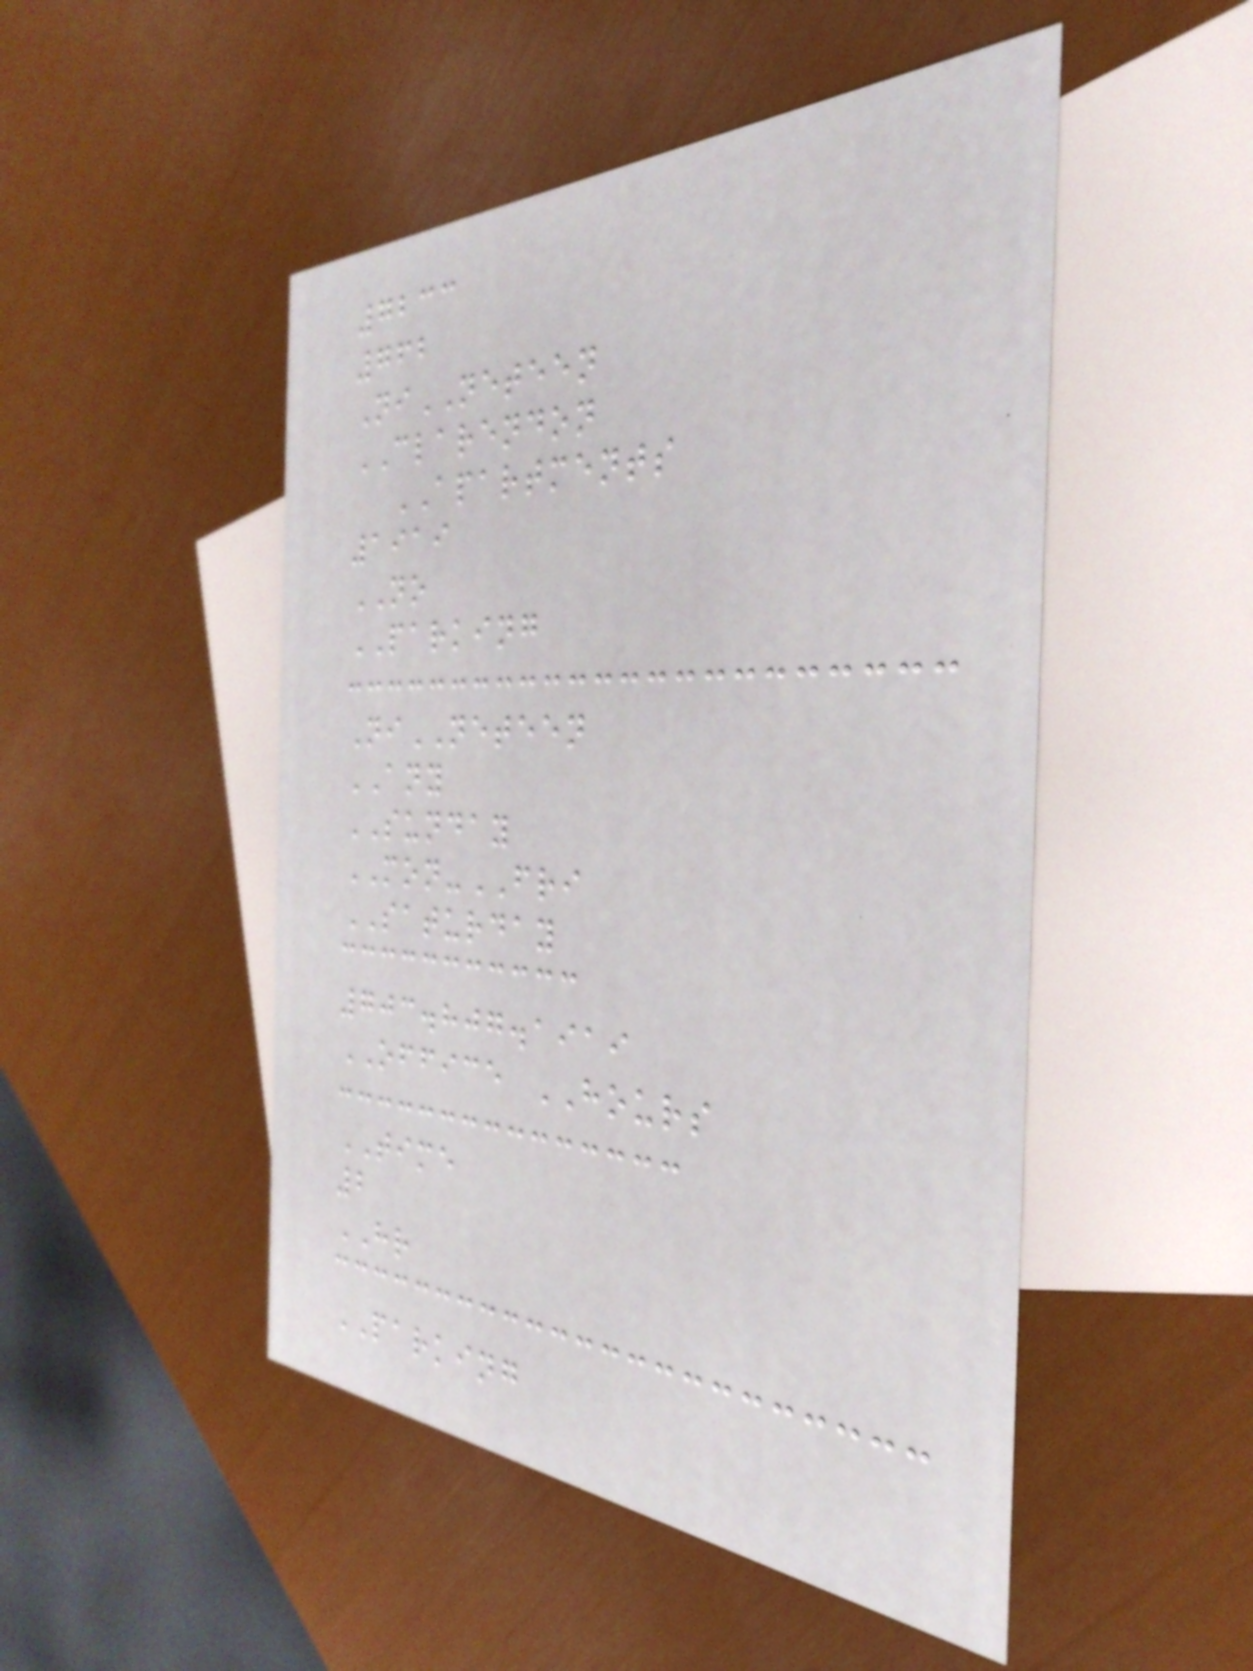7233
762
NiNETEEN
CLARENDON
APARTMENTS
1919
NO
PARKING
NiNETEEN
ANY
SUNDAY
MON-FRI
SATURDAY
703.807.1919
OFFICE HOURS
TIME
2
HR
PARKING
